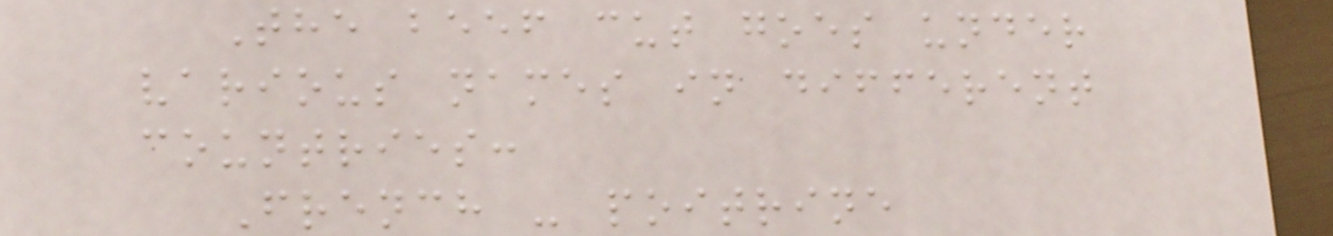The beef cut goes under
various names in different
countries:
French - poitrine
